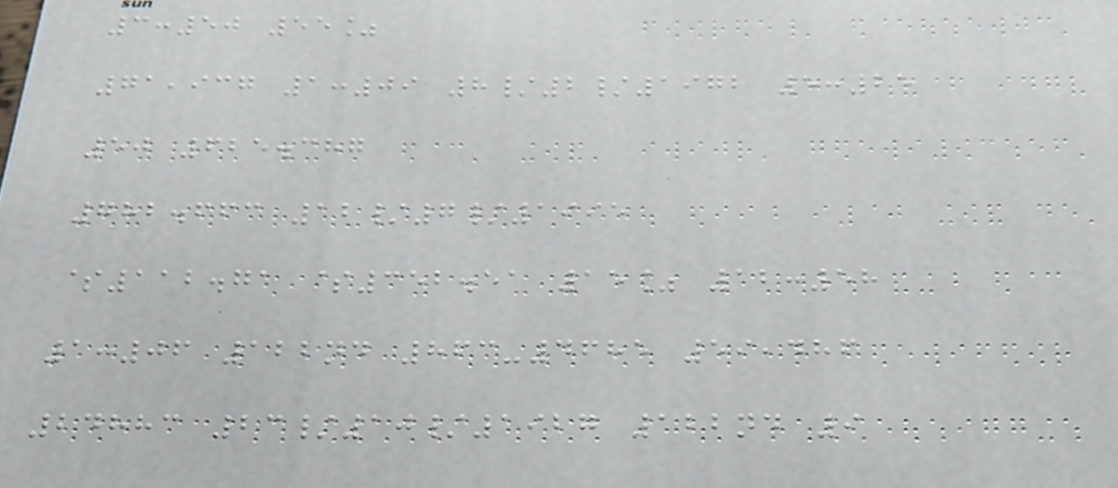3:50 55%
71,937 1:09 8/2/1972 5:25
50 625.387
782.663 12/7/1995
$112.71 $352.51 15% 12:58
1:06 122nd 863-4685 59,486
24883 23/10/1927 122nd 9
